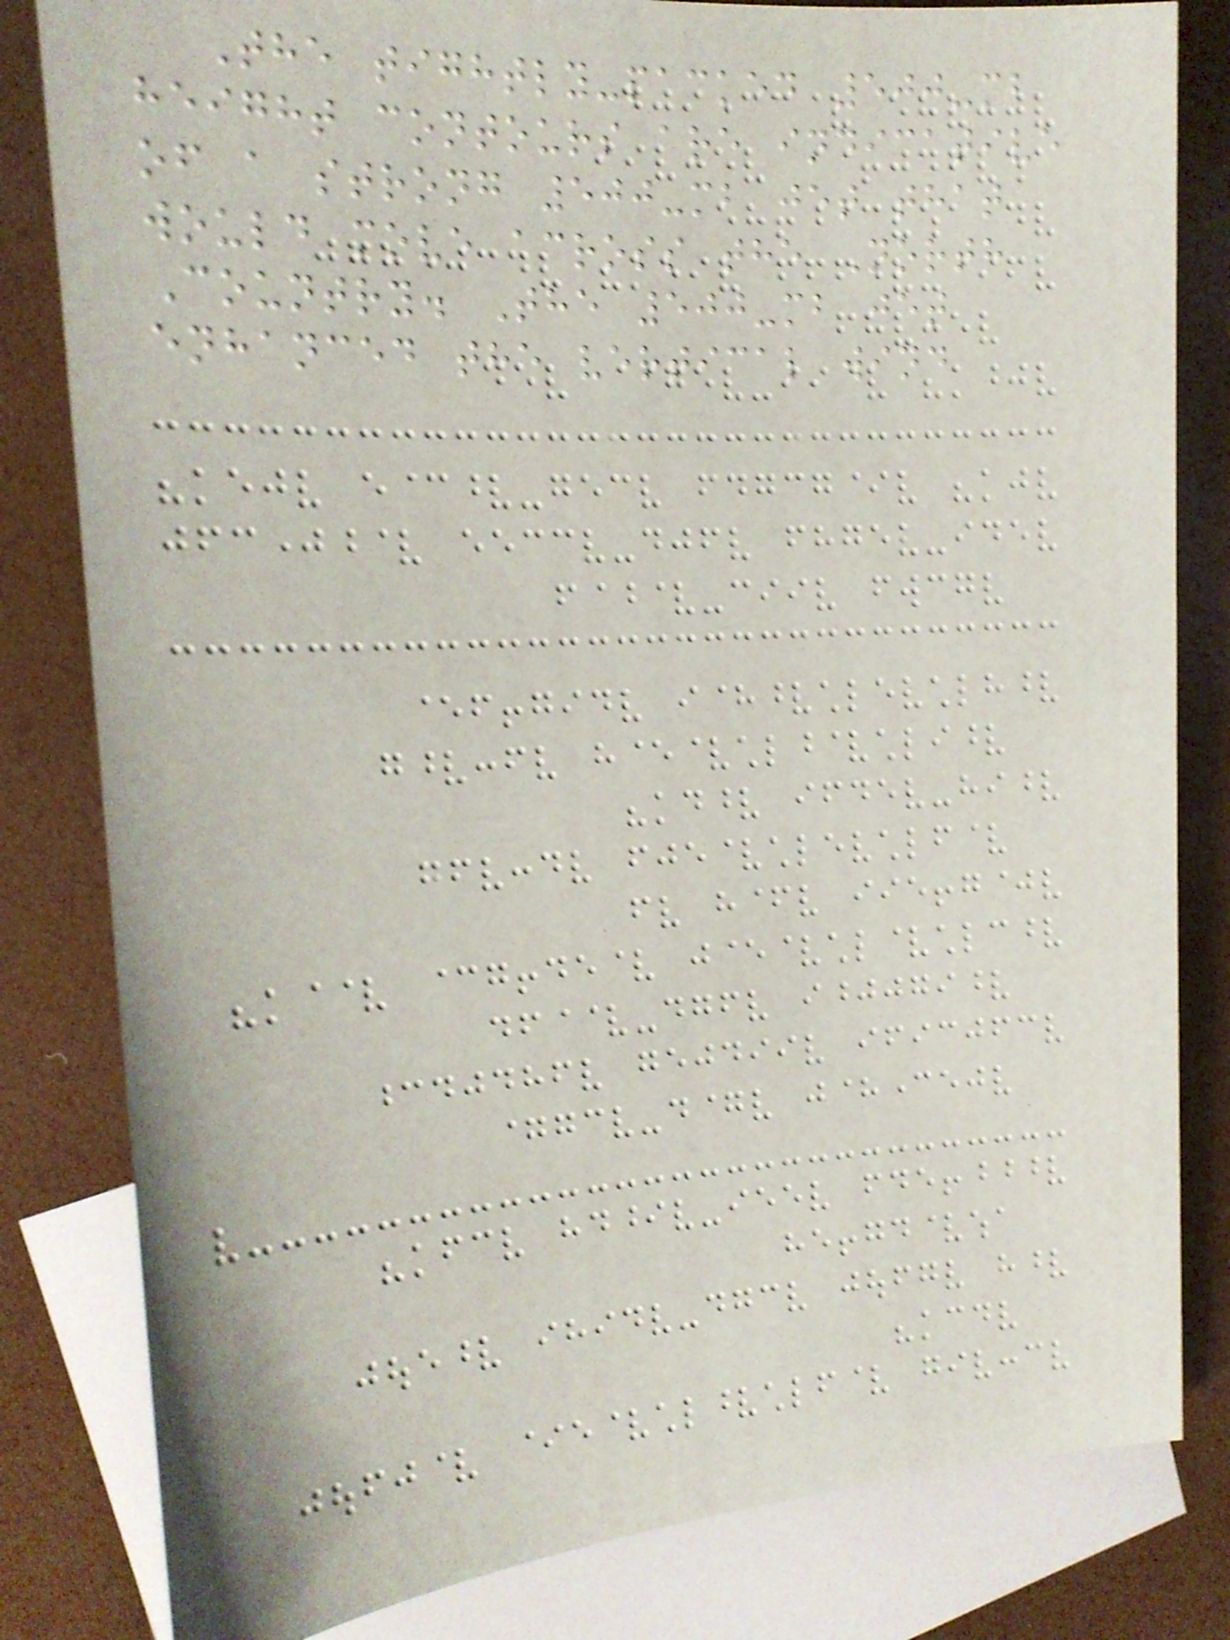The tightly-packed 500-mb
height contours are indicative
of a strong 500-mb jet that
would move across the North
Country. The 500-mb jet
enhanced the vertical wind
